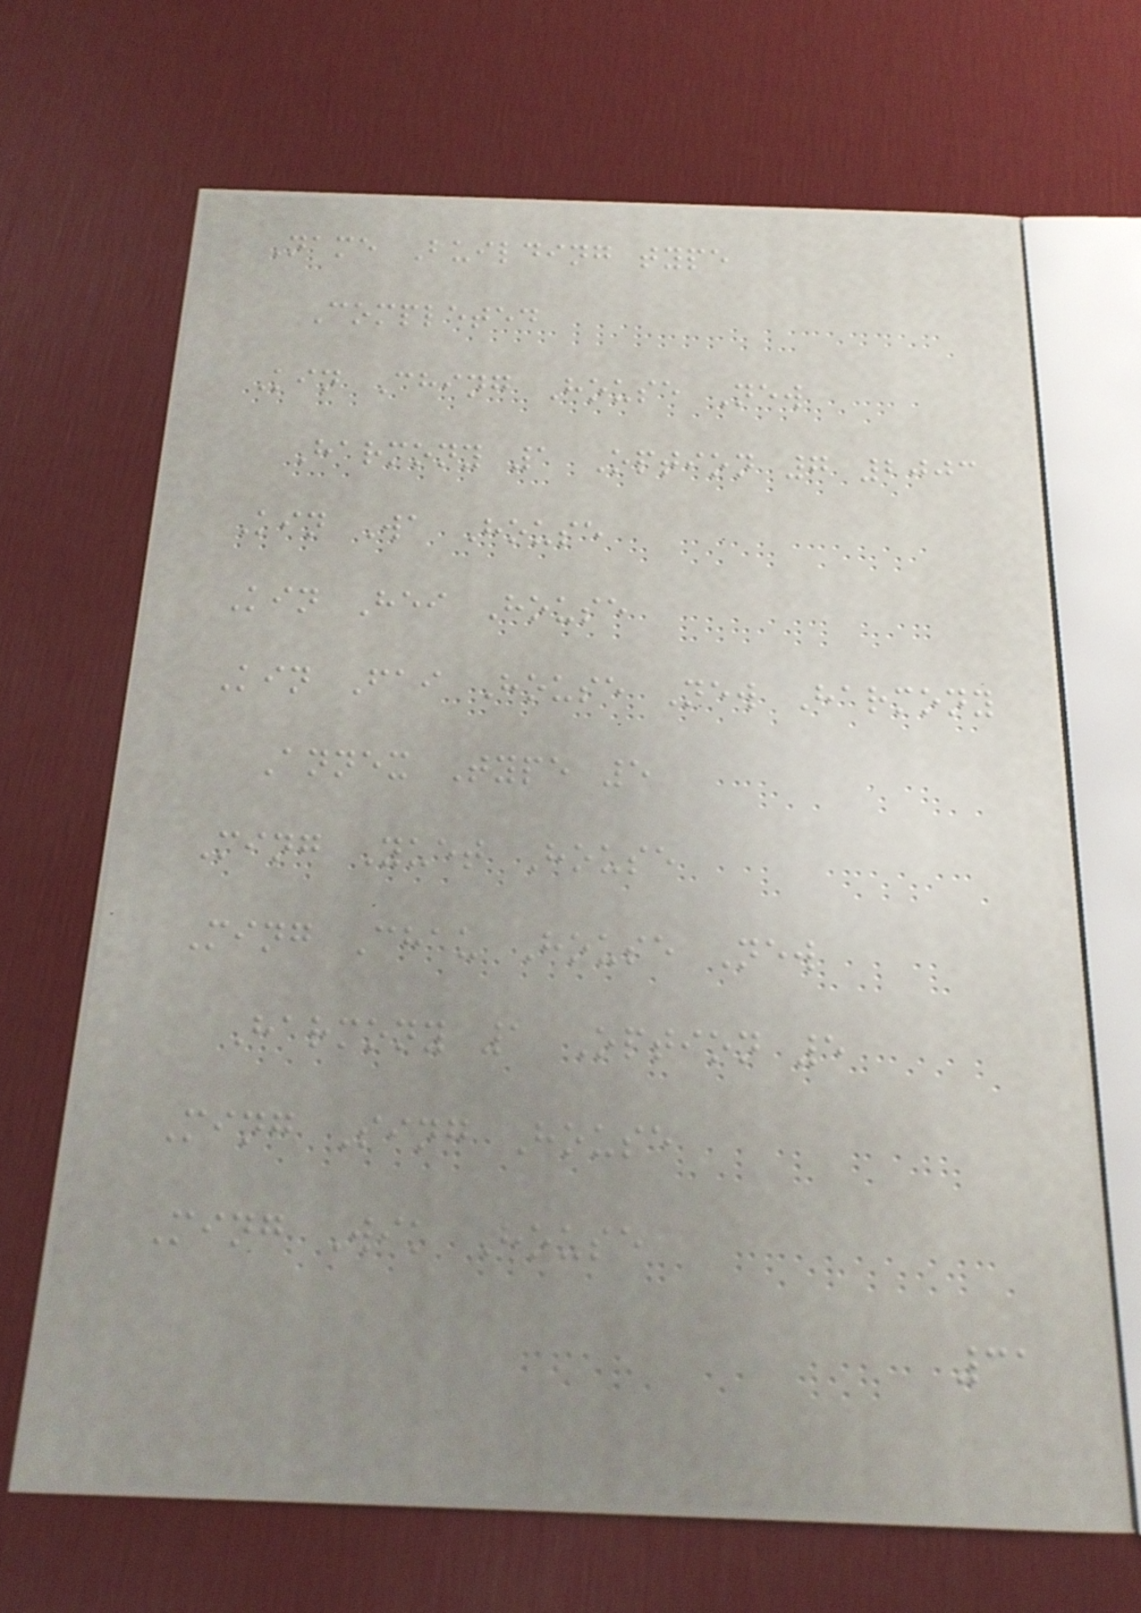Name Building type
Completed
Kin Ching House New
Harmony 1 Option 7 2003
Kin Wa House
Kin Hei House
Kin Fai House New Harmony
Annex Type 5
Ming Yuet House
Ming Chau House New
Harmony 1 Option 5
Ming Sing House
Ming Wik House
31
